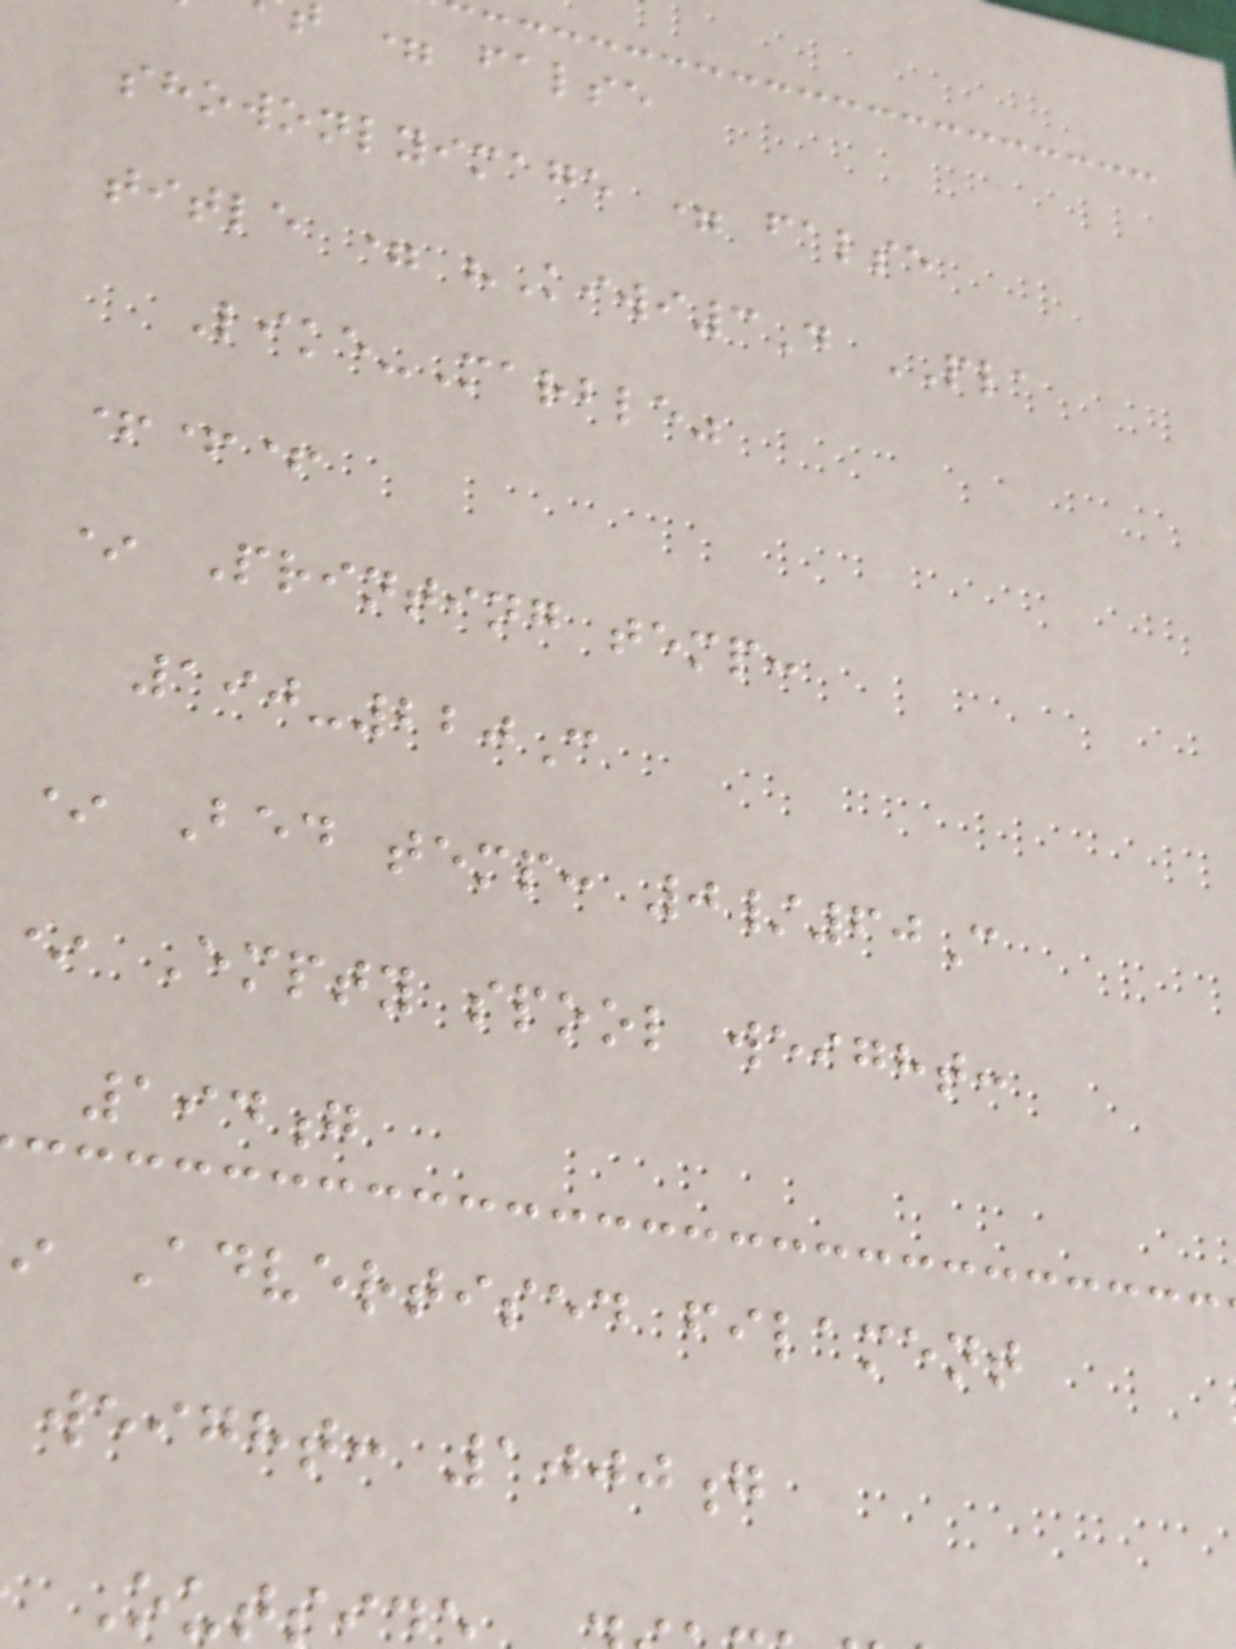= false
showonlyimage = false
title = "Kiwi3D PLA
Like-Marble"
+++
* Printing temp:
190-220C
* Bed temp: 0/60C
* Empty spool weight:
194g
Advertised filament
weight: 1000g
